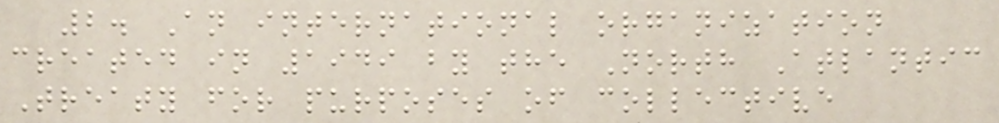2. An international organization
created in 1949 by the North Atlantic
Treaty for purposes of collective
